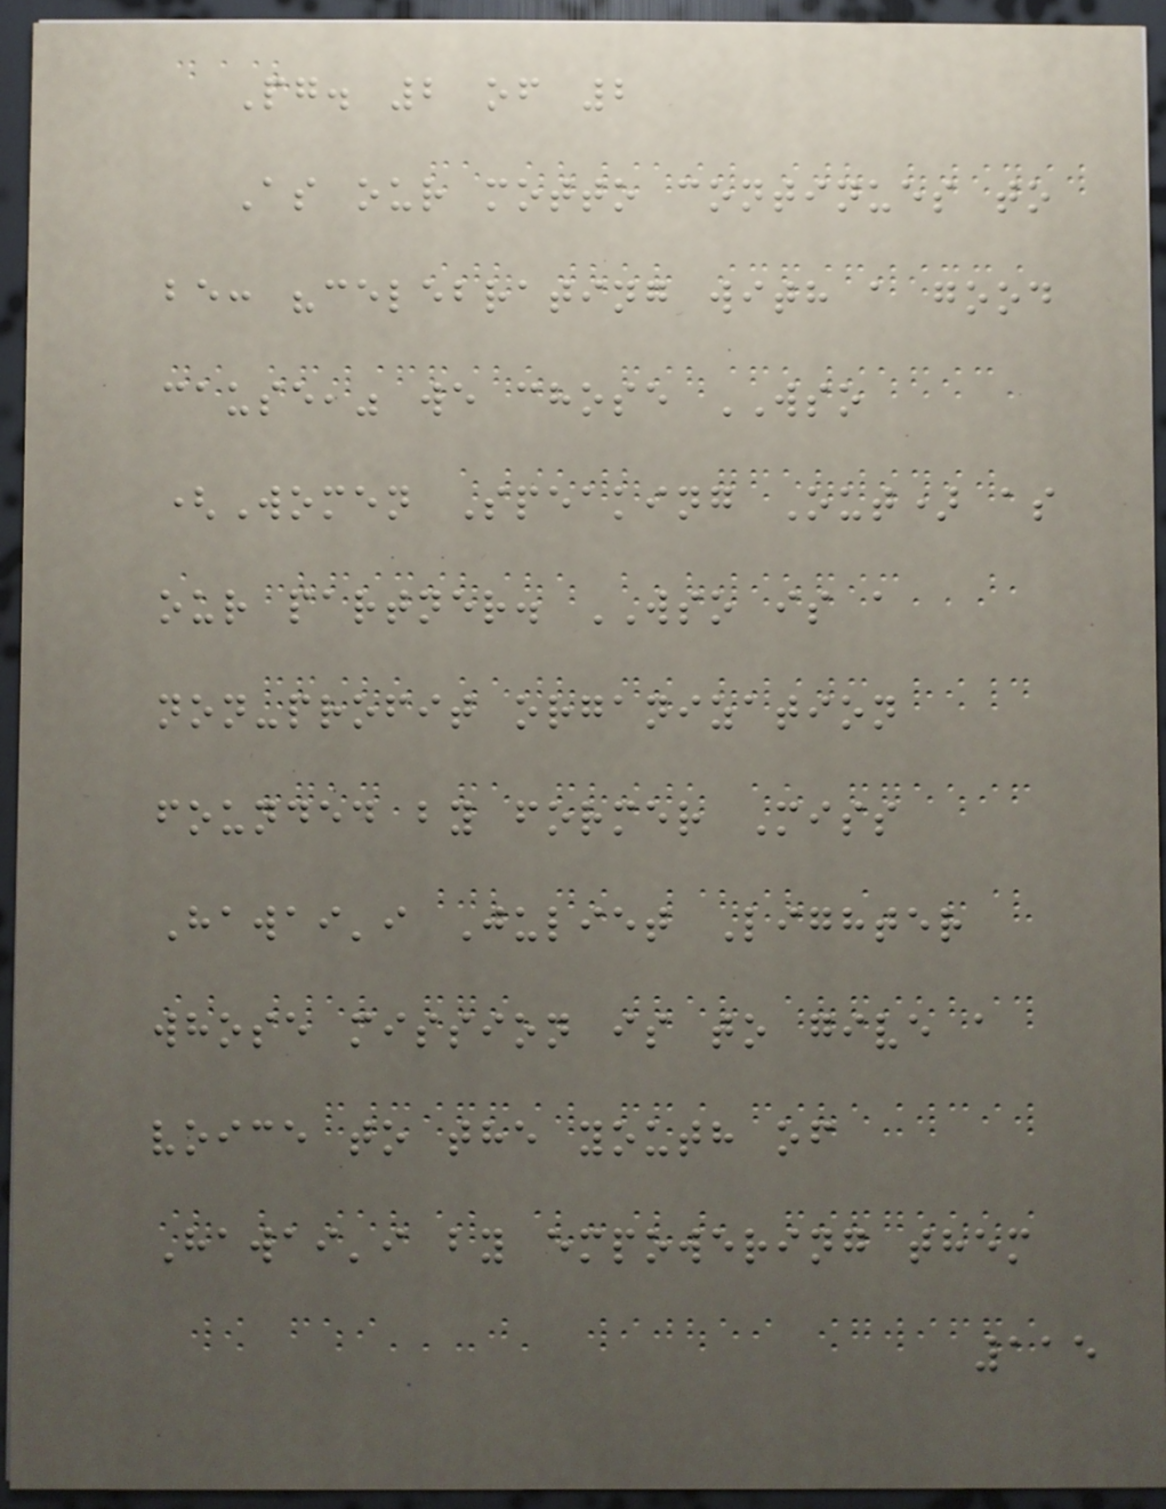Pg. 2 of 2
As our motto continues to
be: "celebrating with a good
cause," we chose WSO
(Women Speaking Out) as
our partner. WSO is a
non-profit organization
founded by former Miss
Hawai'i Juliet Lighter
whose mission is to give a
voice to the youth of
Hawai'i by empowering them
115
